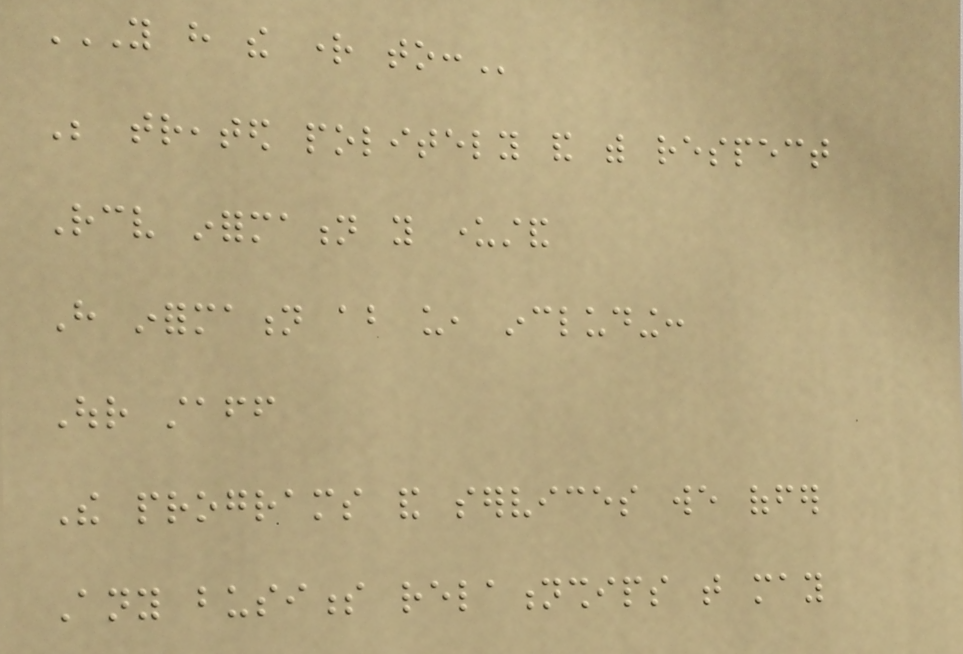YOU HAVE THE RIGHT TO:
Be treated politely and with respect
Receive information you understand
Have information about us, including:
Our staff
The programs and services we offer
Any business relationships that may
